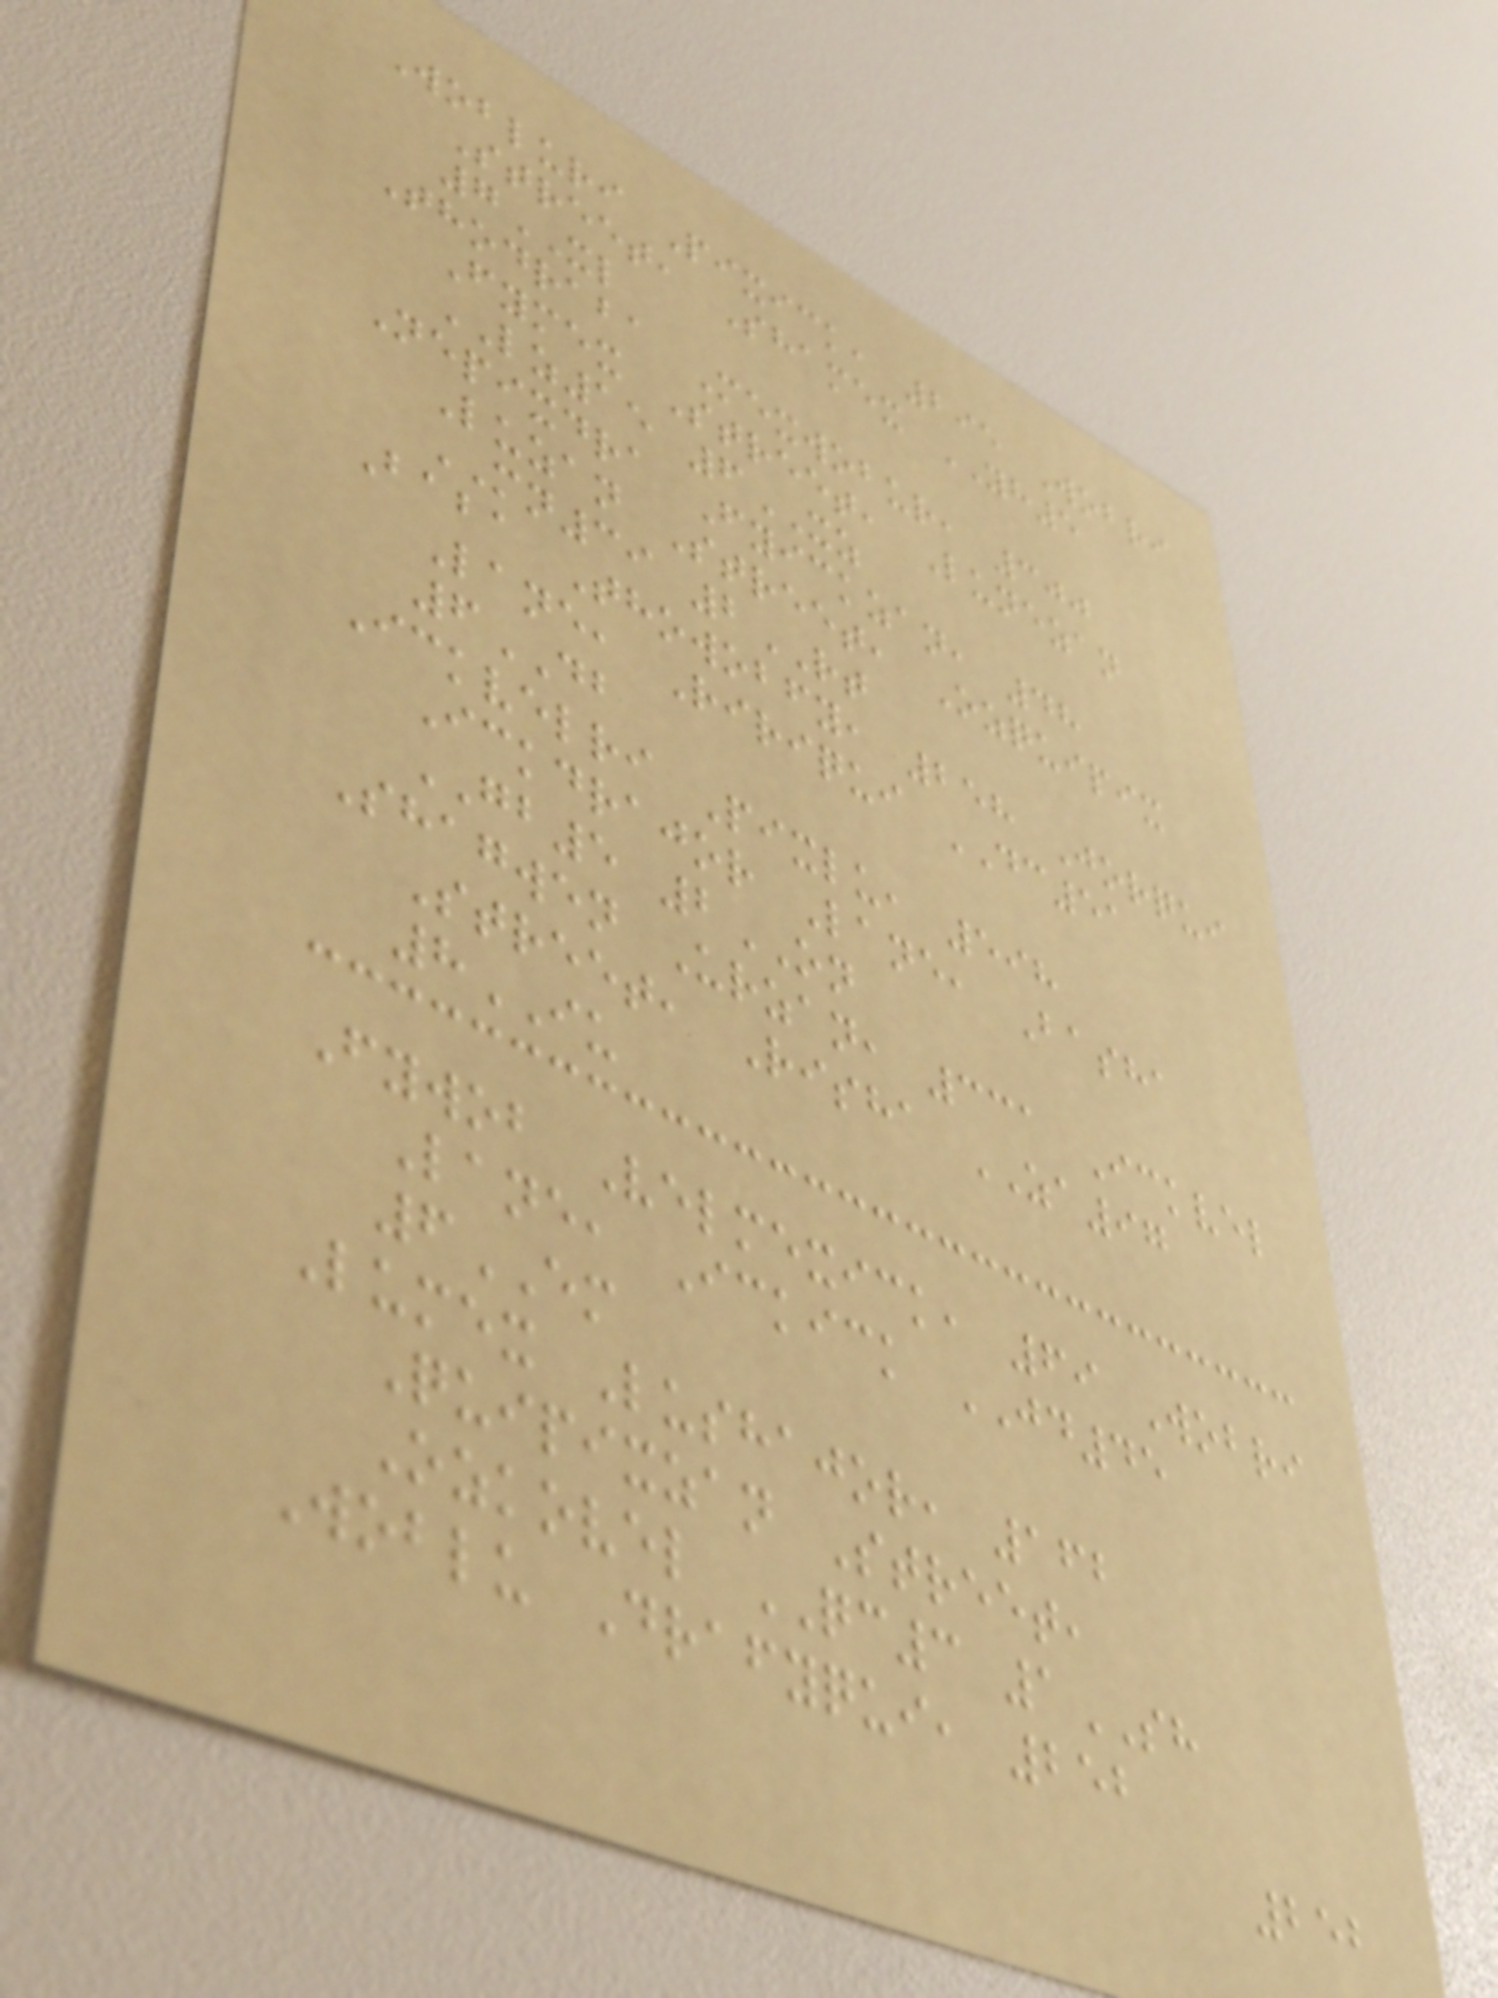Wobluri Pixick, 295 Wobri
Street, Shamex YH5
7XL
Thodraba Mexwobur, 300
Fymex Street, Lunezan
LZ15 6XZ
Nepixdra Fyickzan, 48
Luzan Street, Ozquipix
MN39 2RT
Baba Thowobfy, 258 Jorqui
Lane, Ririqui DC51
6DB
Ickvelri Pixlu, 598
Ickdrajor Lane, Basha
GB5 2ON
Shagwen Urzan, 331 Ickvel
Street, Risha ZA97
8IU
Fywob Velmexick, 69 Wobri
Lane, Ickick JD45
6EM
Lumex Lushajor, 162
Quipixzan Street,
Ozkovel QC3 1SH
Woblu Drafyqui, 252
252
